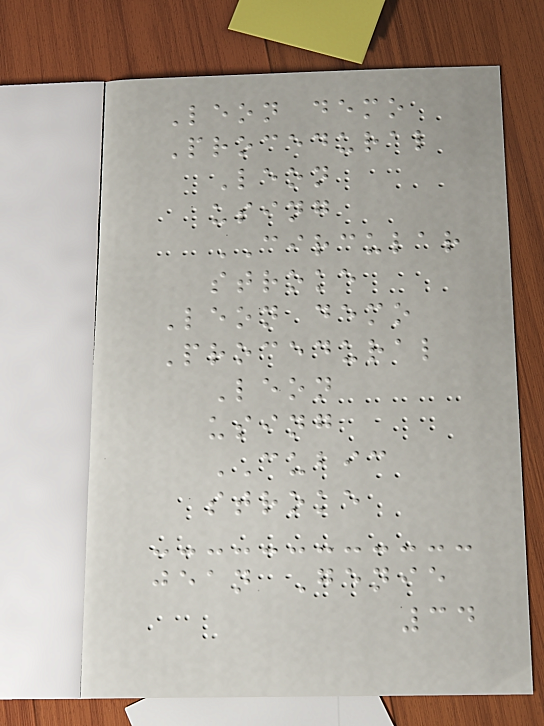Leon demo
Procedural
Leon
using
CIRCULAR
stroke
Leon demo
Procedural
Leon
using
CUBIC
stroke
jean Genie
34
